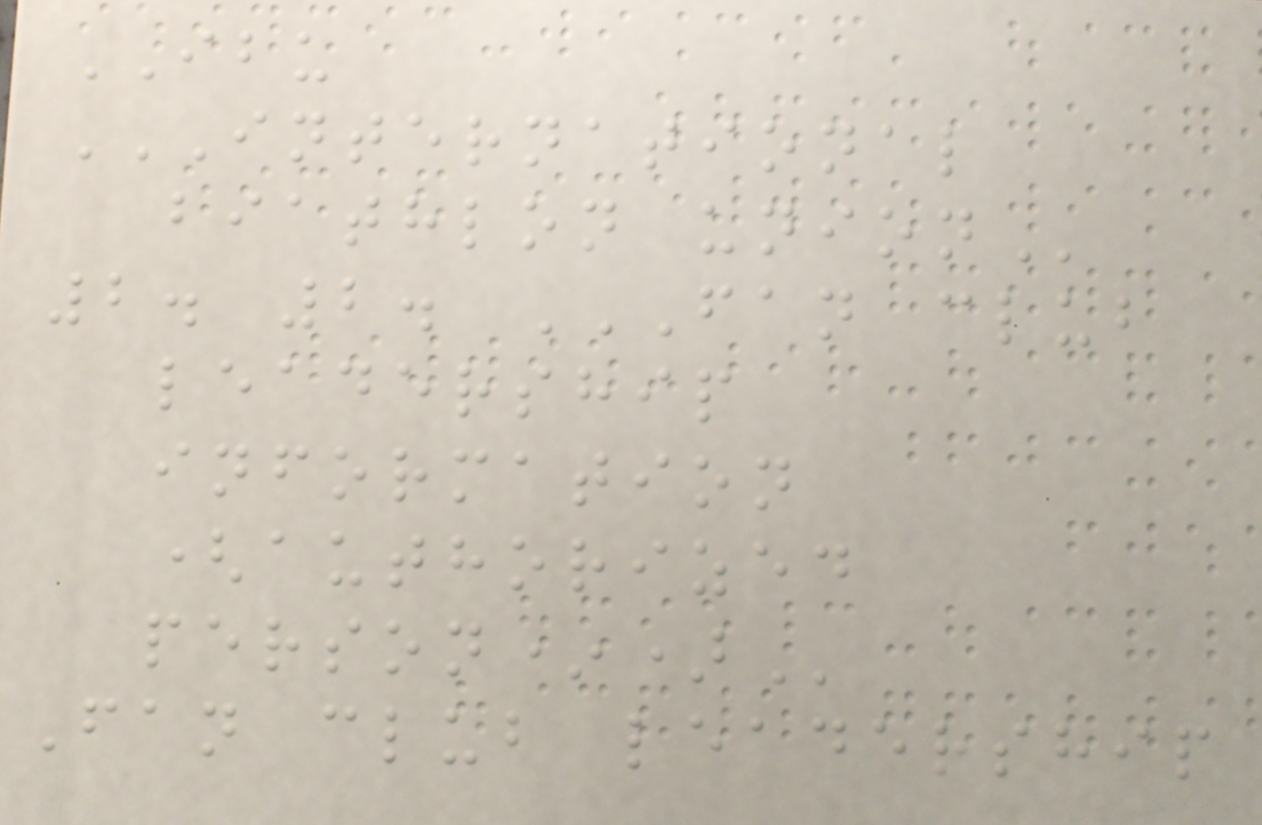IBU
INTERNATIONAL
BIATHLON UNION
2. 2. FAN CLUB
LEADERSHIP
INFORMATION
(AUTHORIZED
PERSON*)
Fan club leadership
